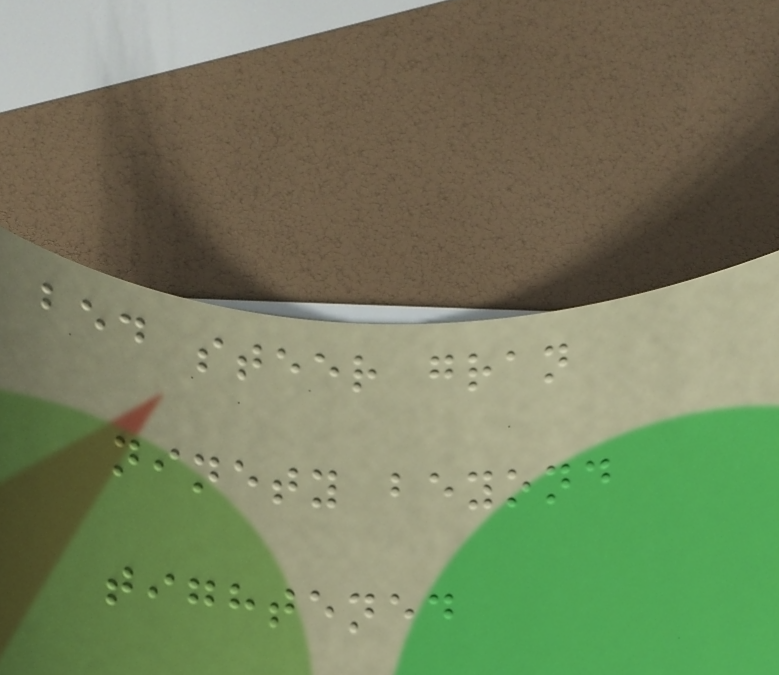bed steer gran
ninety beyond
tightened
